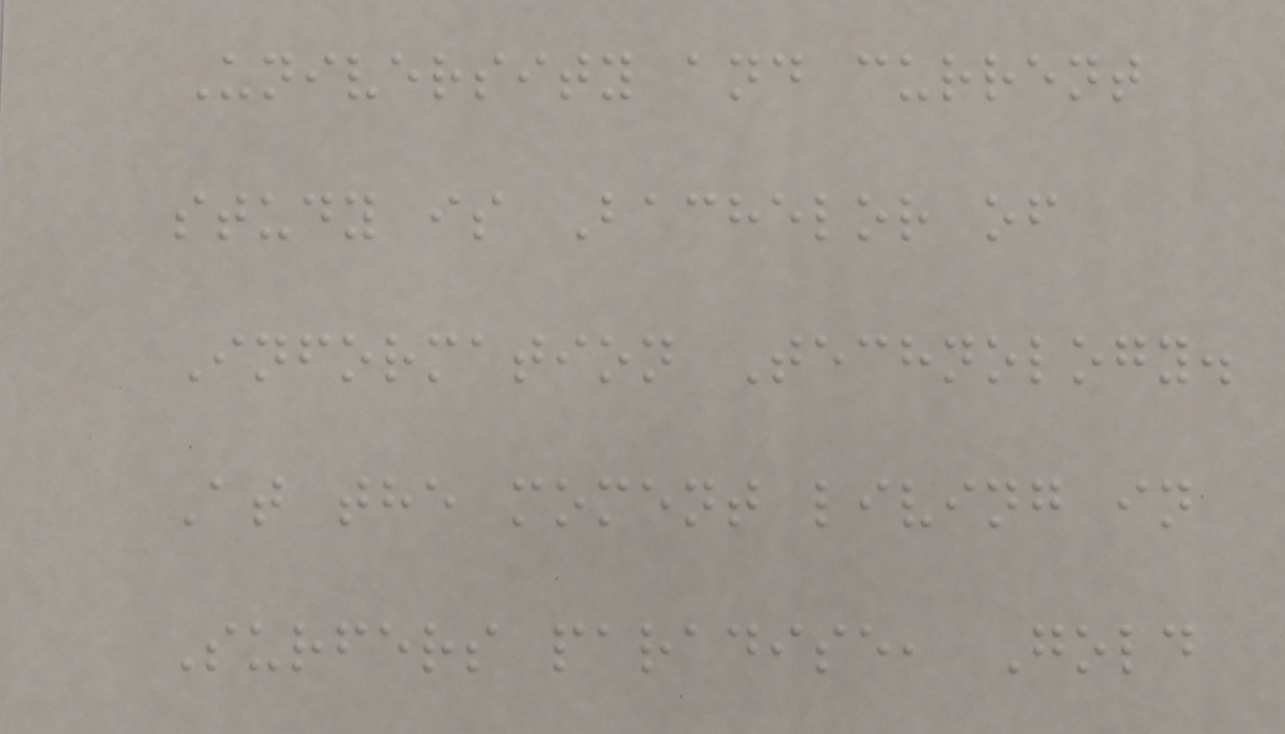University and current
study is Bachelor of
Information Technology.
At the moment living in
Surfers paradise, Gold
